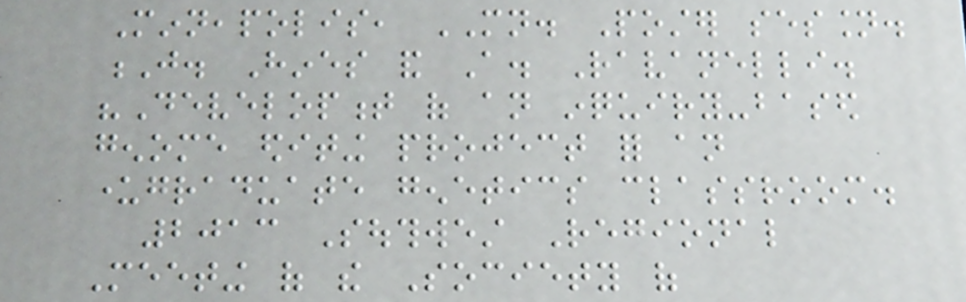Minneapolis, MN. Poster session.
J. Hines and A. Ravanelli.
"Development of an inquiry-based
genome editing project for an
undergraduate genetics classroom.
2013 Southwest Regional
Meeting of the Society of
